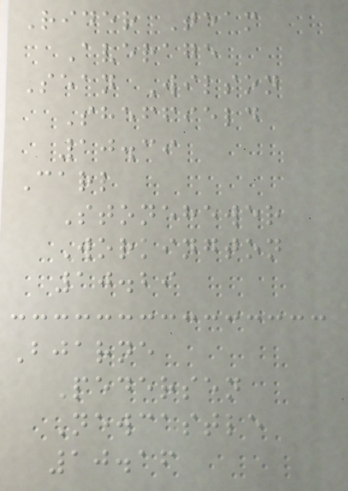Rider Team
Average
Sean Wilson
Sheffield
10.39
Carl
Stonehewer
Workington
10.29
Bjarne
Pedersen
Newcastle
10.16
